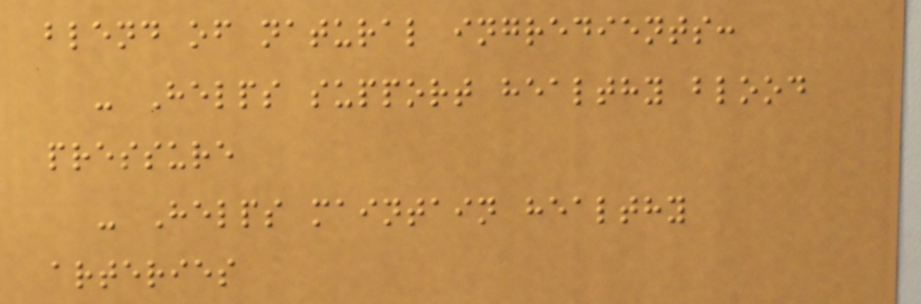blend of natural ingredients:
- Helps support healthy blood
pressure
- Helps maintain healthy
arteries
